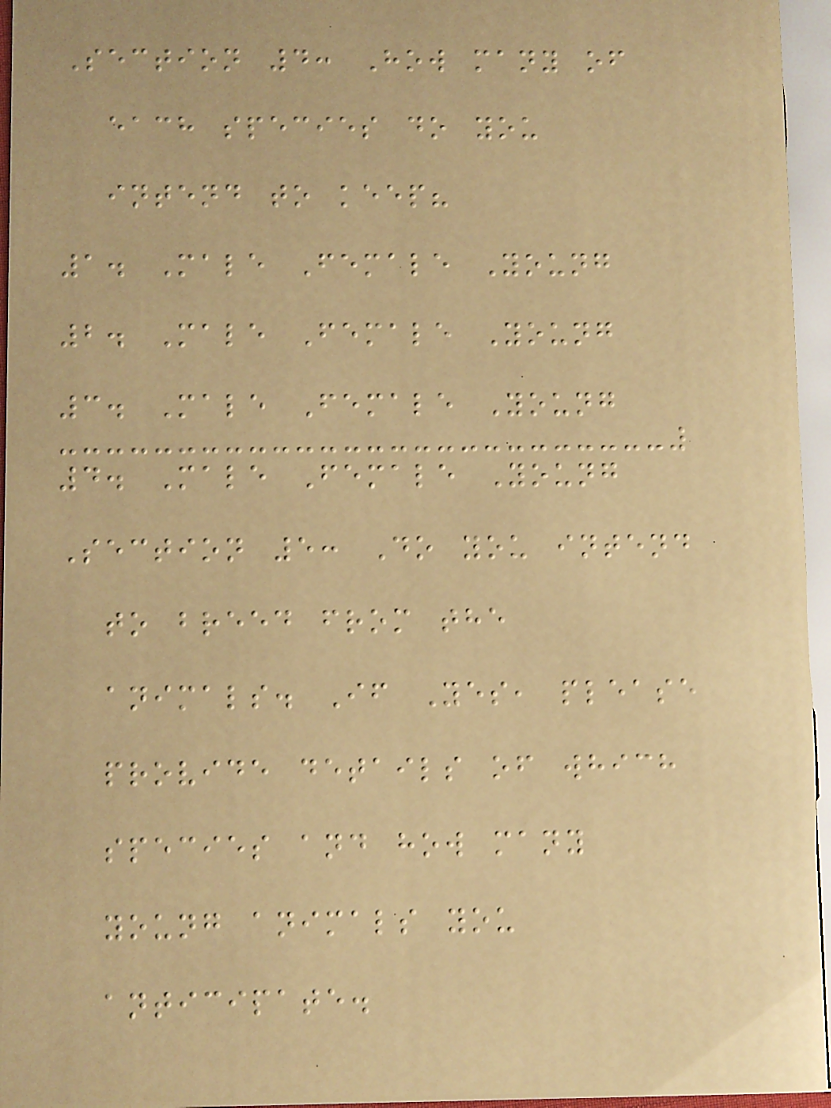Section 4: How many of
each species do you
intend to keep?
1. Male Female Young
2. Male Female Young
3. Male Female Young
4. Male Female Young
Section 5: Do you intend
to breed from the
animals. If Yes, please
provide details of which
species and how many
young animals you
anticipate.
